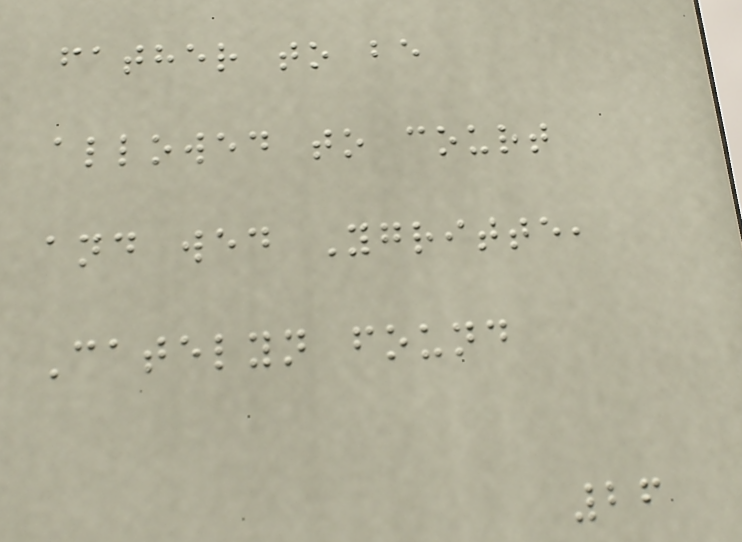father to be
allowed to court
and wed Ygritte,
Catelyn found
26
